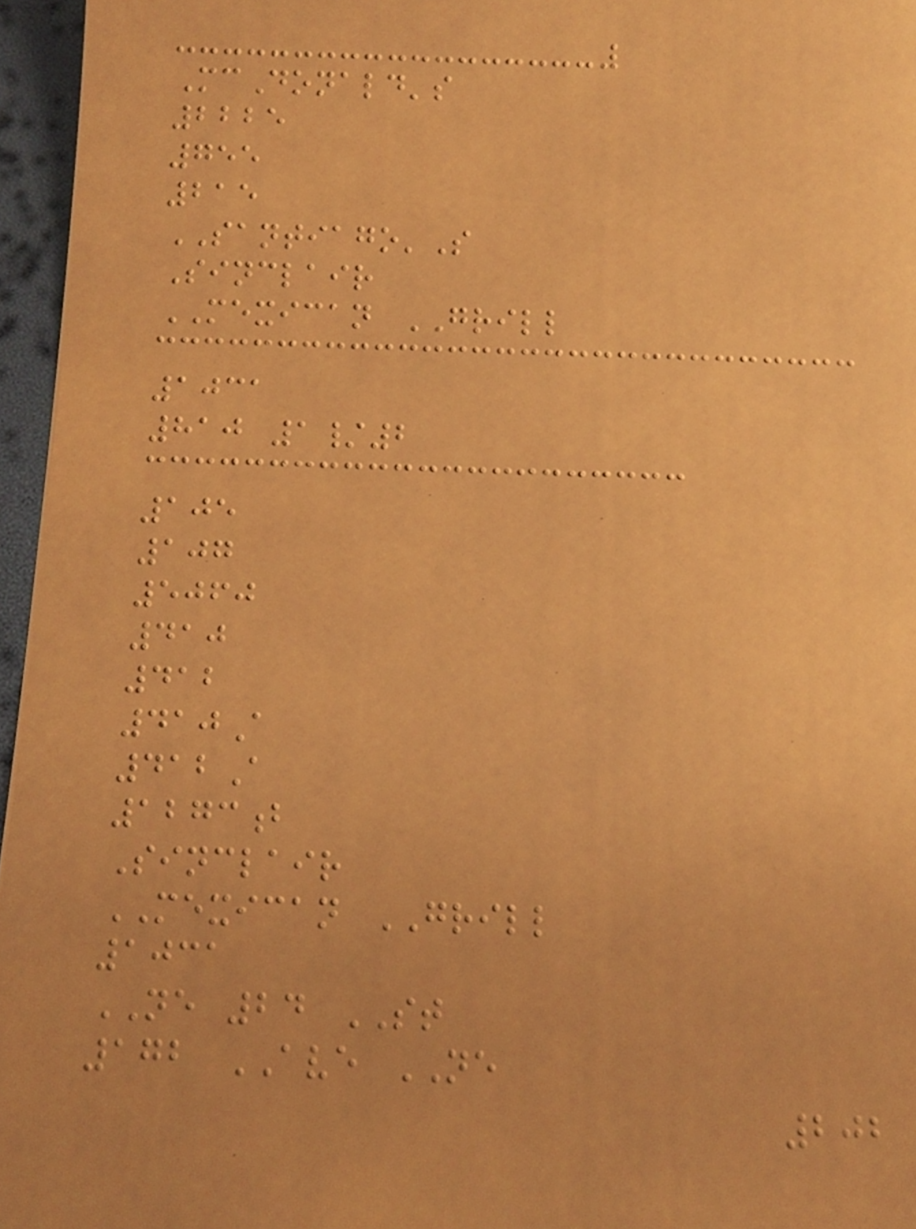McDonald's
2225
755
215
SANTIAGO'S
Sinclair
MEXICAN GRILL
1031
810 1/2
105
107
5060
410
412
410A
412A
1273b
Sinclair
MEXICAN GRILL
1031
NE 24 ST
172 AVE NE
202
